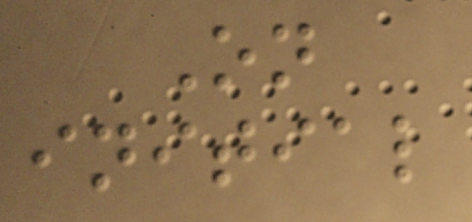On
initial
